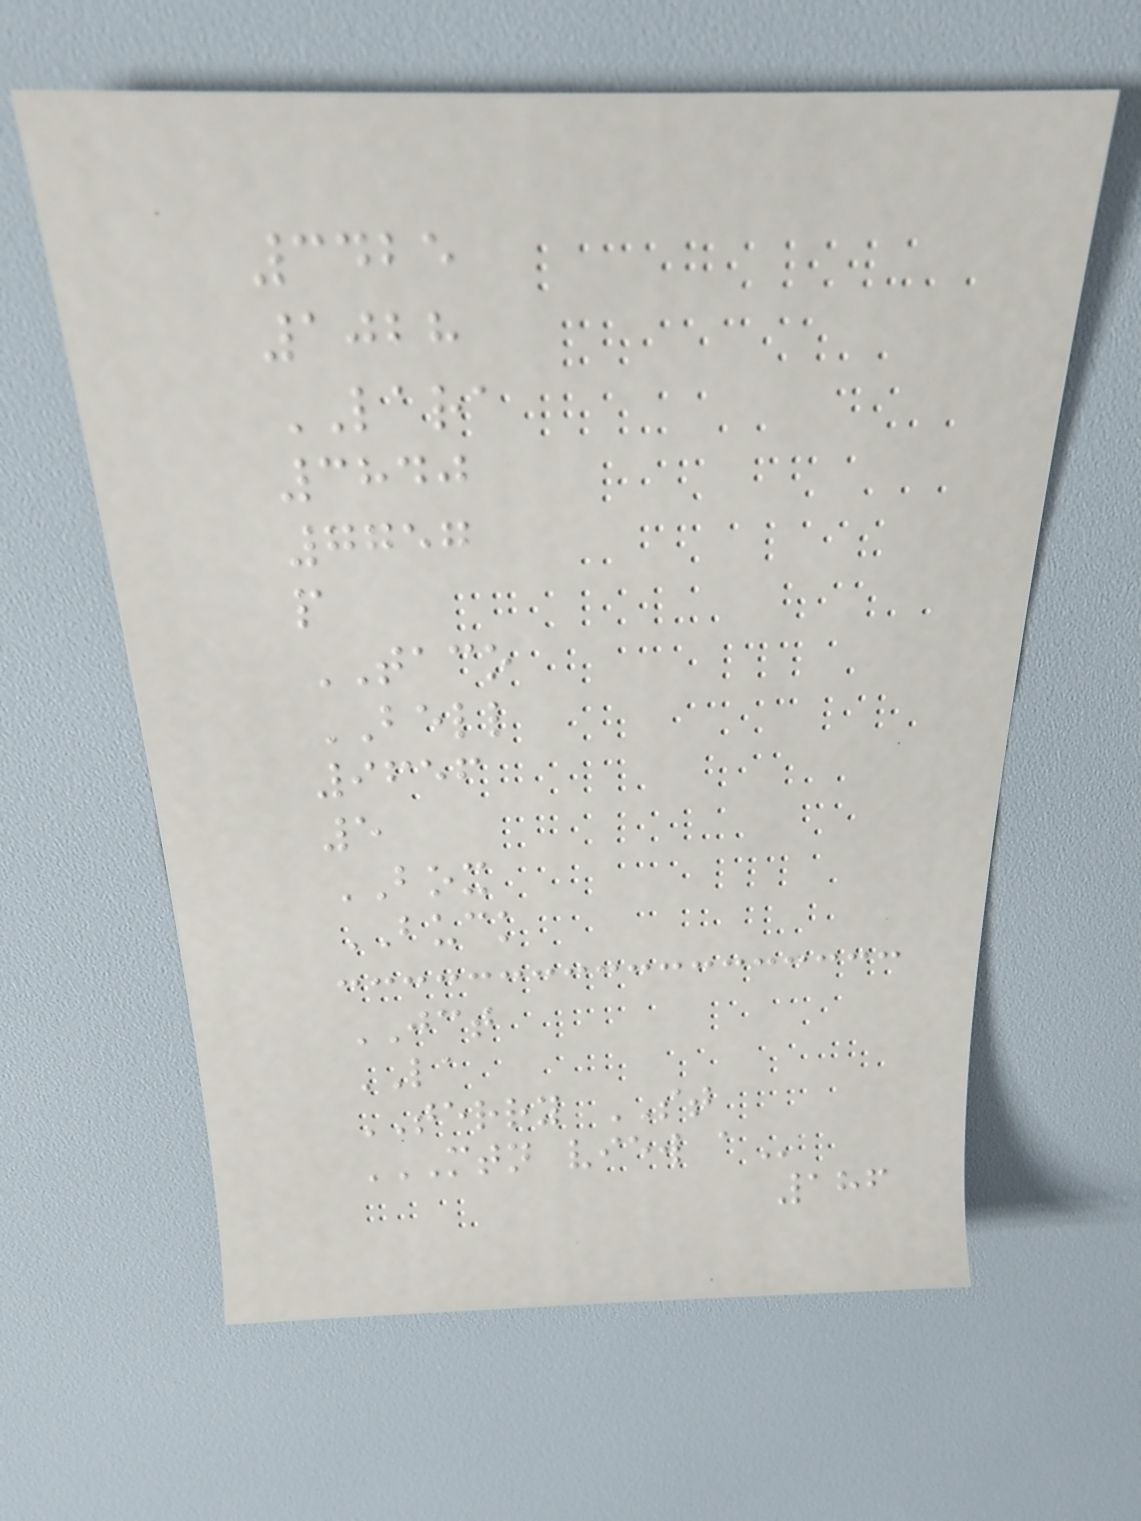3425
1028
LARA
3840
7757
p
TACO
BELL
9656
5
BOX
BUCK
JCT
LA
TERRY ST
MTN VIEW A
186
